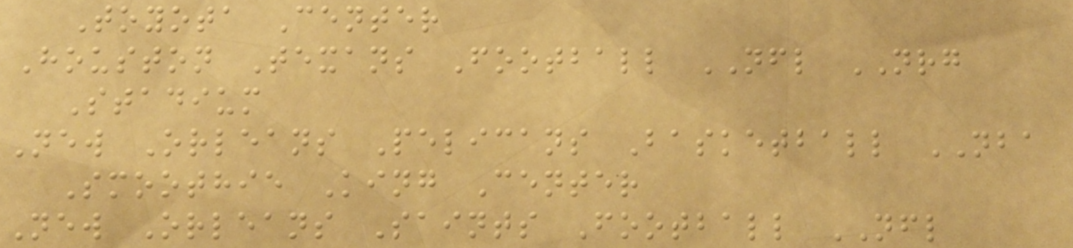Toyota Center
Houston Texans Football NFL NRG
Stadium
New Orleans Pelicans Basketball NBA
Smoothie King Center
New Orleans Saints Football NFL
